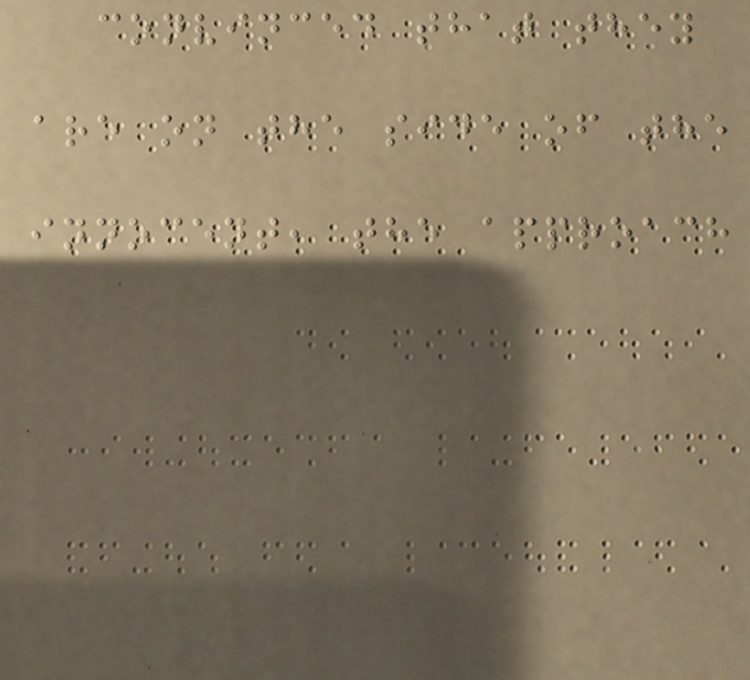convinced that they
are on the side of the
innocent, the approach
